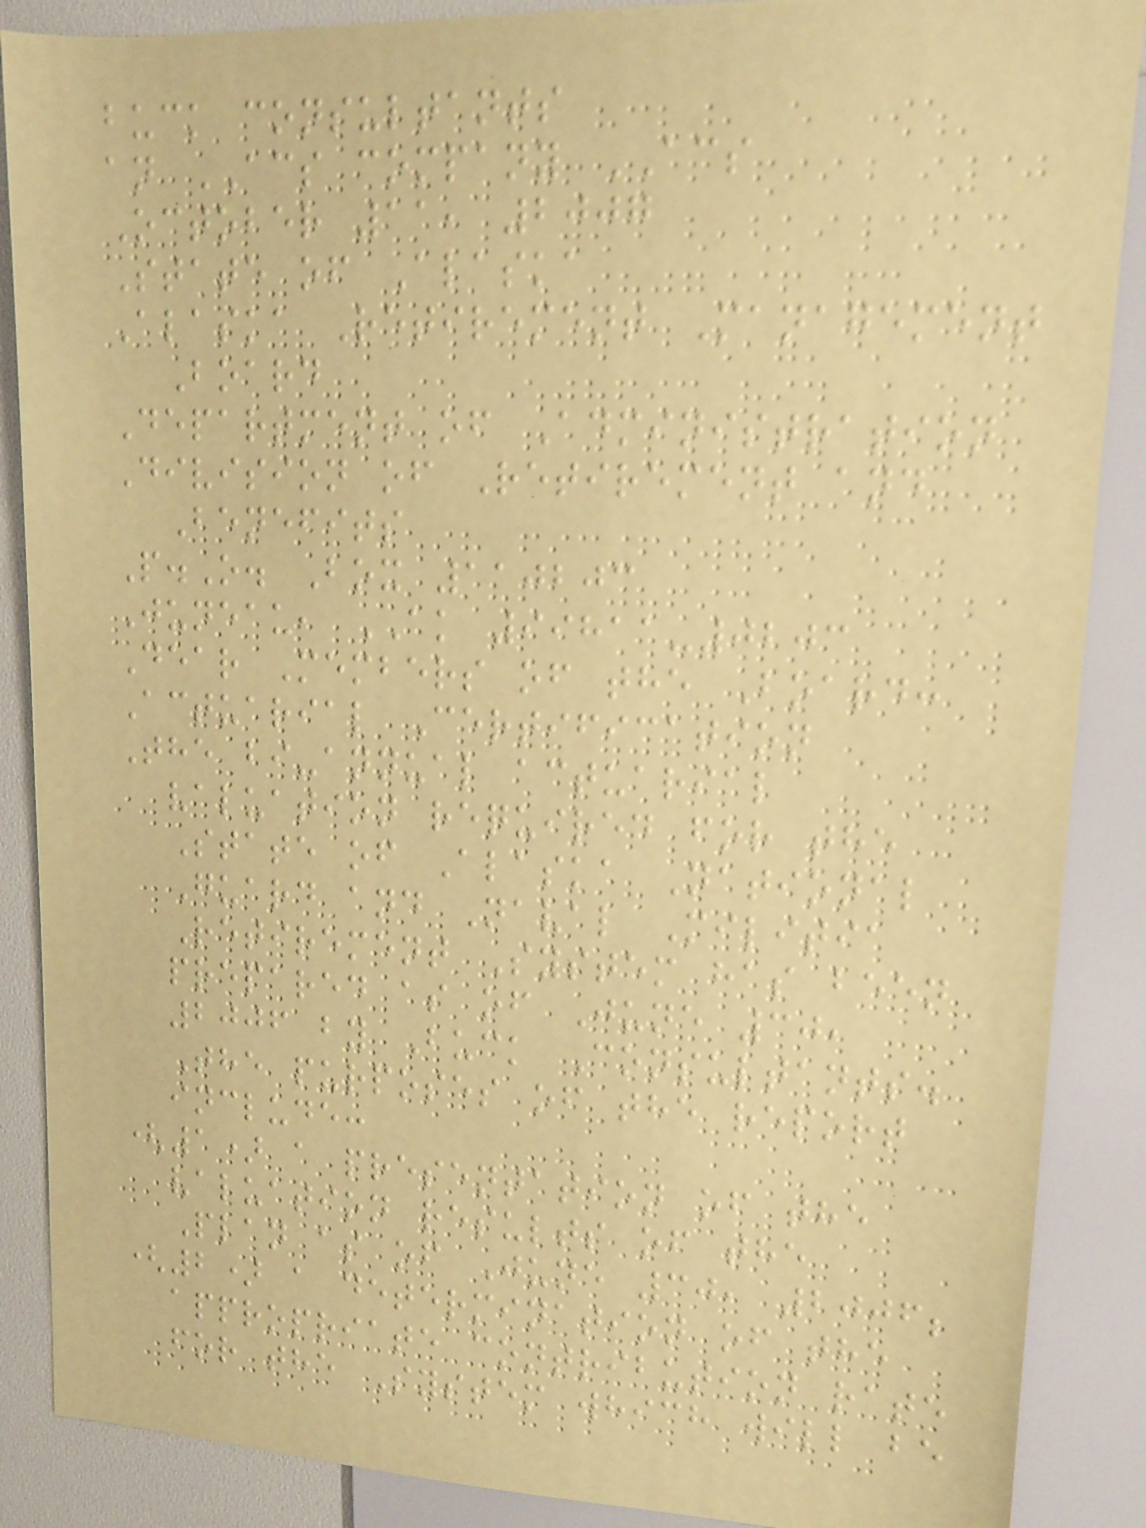buck consultants
an ACS company ACS
October 11, 2007
State of Alaska
Alaska Retirement Management
Board
Department of Administration
Division of Retirement and
Benefits
P.O. Box 110203
Juneau, AK 99811-0203
Dear Members of the Board:
Actuarial Certification
The bi-annual actuarial
valuation required for the
State of Alaska National
Guard and Naval Militia
Retirement System has been
prepared as of June 30,
2006 by Buck Consultants.
The purposes of the report
include:
(1) a presentation of the
valuation results of the
Plan as of June 30, 2006;
(2) a determination of the
appropriate contribution rate
for the System which will be
